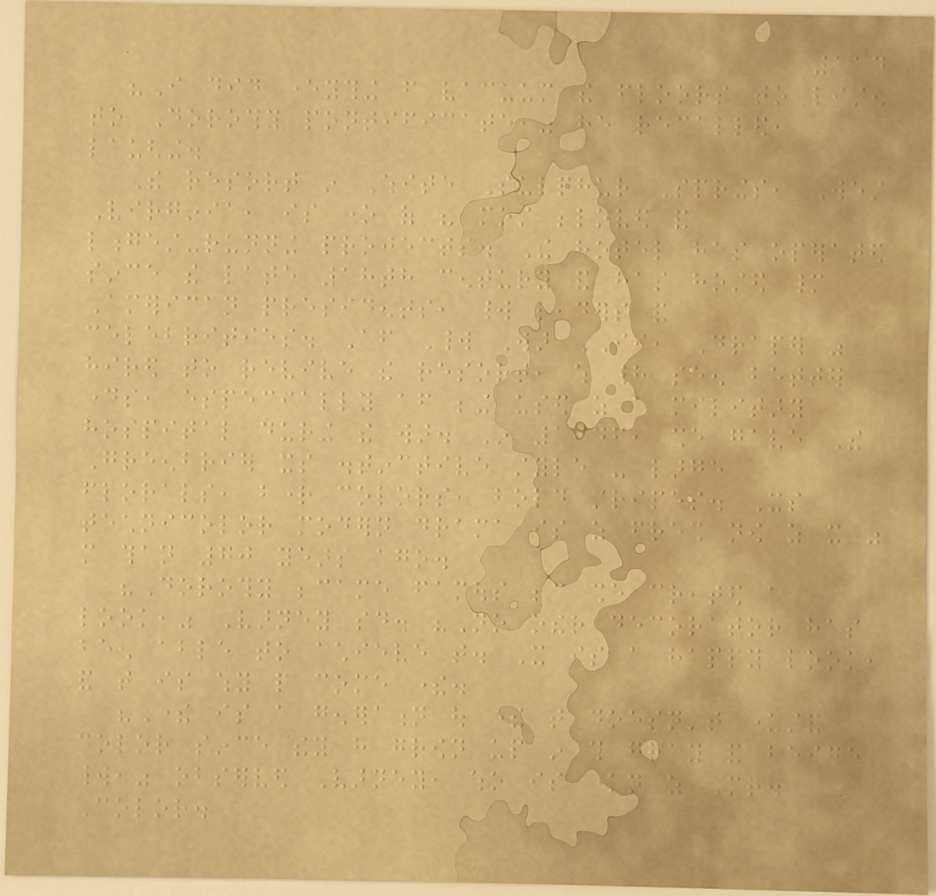114
"I did everything from vacuum the floors to listen
to Dorothy pontificate," he recalled,
laughing.
The resort in White Sulphur Springs, West
Virginia, is one of his most beloved and
longest-running projects. The hotel has operated
since the late 18th century and has hosted many
American presidents, world leaders and
celebrities. After World War II, Draper was
hired to revive the resort, which had seen better
days, especially after being used as a military
hospital during the war. In 1946, she gave The
Greenbrier its distinctive style - large
florals, bright colors, bold stripes. Its
technicolor modern drama is as fresh now as it was
more than 70 years ago.
"Dorothy became famous because she created a
look," Varney said. "No other decorator has
been able to achieve that. It is a happy look,
and that is why people come there.
"There is a generation out there that doesn't understand
color since they have grown up in this gray and beige
world," observed Varney, who is known as Mr.
Color.
